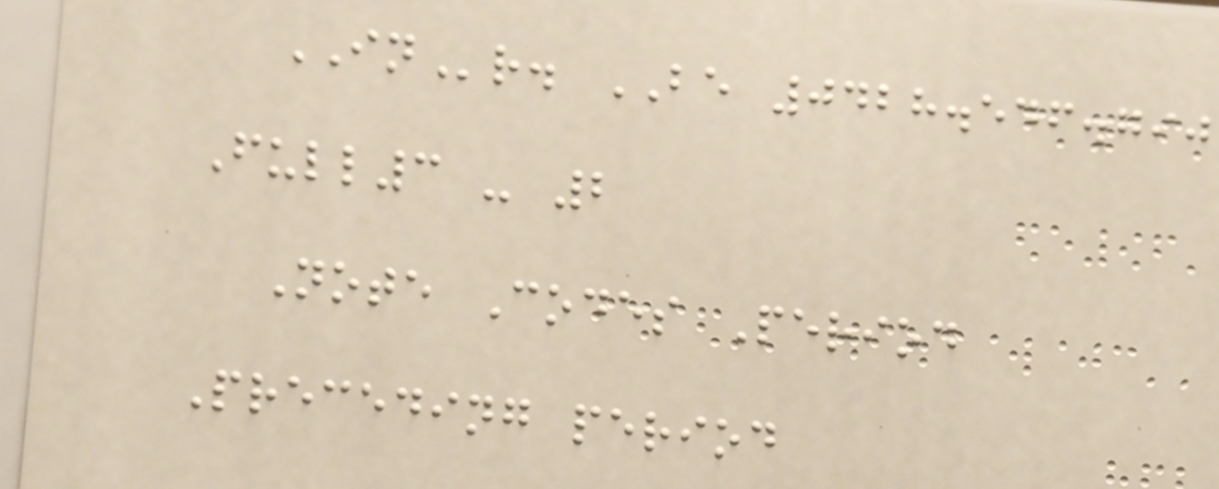INr. BE 0428.546.790
Full3 - 2
Note Codes Period
Preceding period
